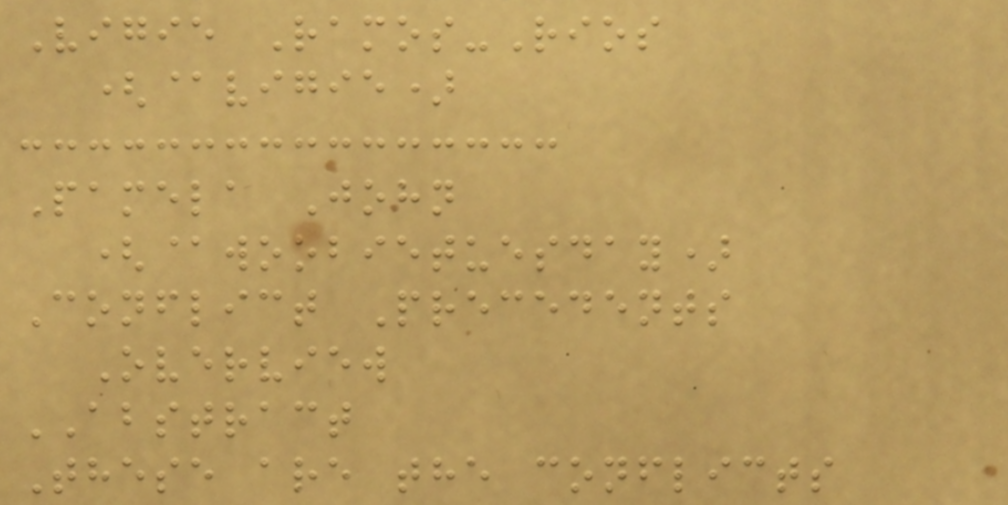Vigie Ramos-Rios
(@vigie)
Pamela John
(@woobietuesday)
Conflict Precedents
Overview
ABSTRACT
These are the conflicts
